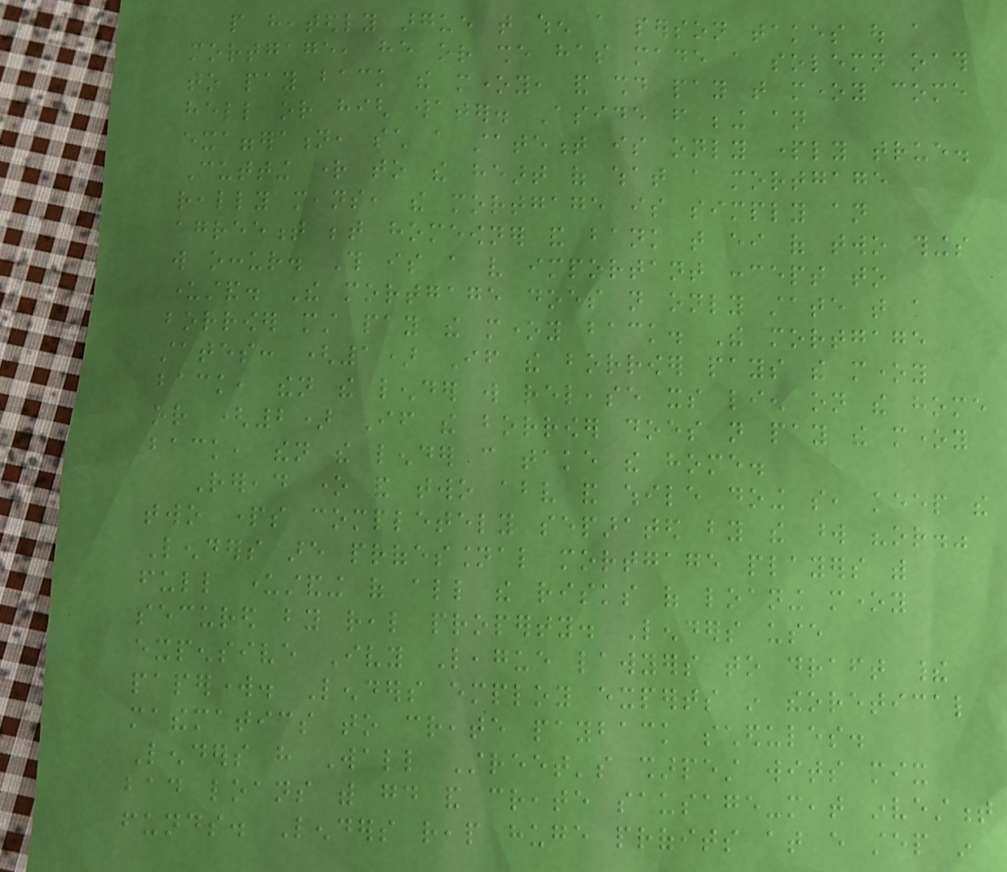people heatedly argue that when a person takes out a
mortgage, he or she has made a solemn oath
to pay back the money, and should pay that money come
hell or high water. Aside from being an
exaggeration, such a statement is only partly true.
Cutting right to the heart of what a mortgage
really means, the mortgage is simply an
agreement between homeowner and bank that either of two things
will occur. This is a very important concept to
understand. The mortgage does not only state that a
borrower must pay the money back. The mortgage
states: (1) If the borrower pays the money
back, then the lender will release its lien on the home
or (2) If the borrower does not pay the money
back, then the lender can take the home.
Reread one and two above and while doing so, keep the
two parts completely separated by the word "or."
Lenders are professional mortgage players with
full understanding of all the risks of loaning money
secured by real property. Lenders use
expensive Ivy League lawyers to draft their
paperwork. Lenders employ experts in theoretical
mathematics to create payback schedules.
Lenders have Wall Street's sharpest wits mix
bad loans with good and create sausage-meat investment
funds. Lenders reap huge profits at every step in
